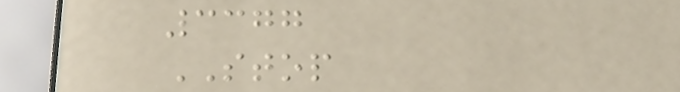3377
STOP
